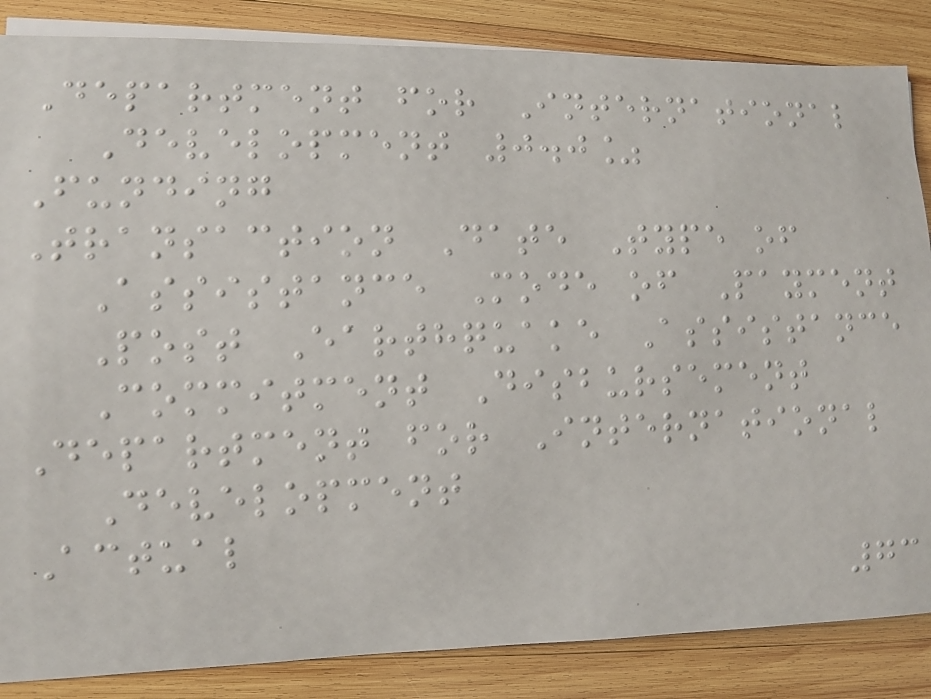Department for International
Development 0.0%
Funding
Transaction Date Type of
Assistance Mode of Payment
Post Earthquake Assistance
Commitment Disbursement
Department for International
Development
Actual
73
